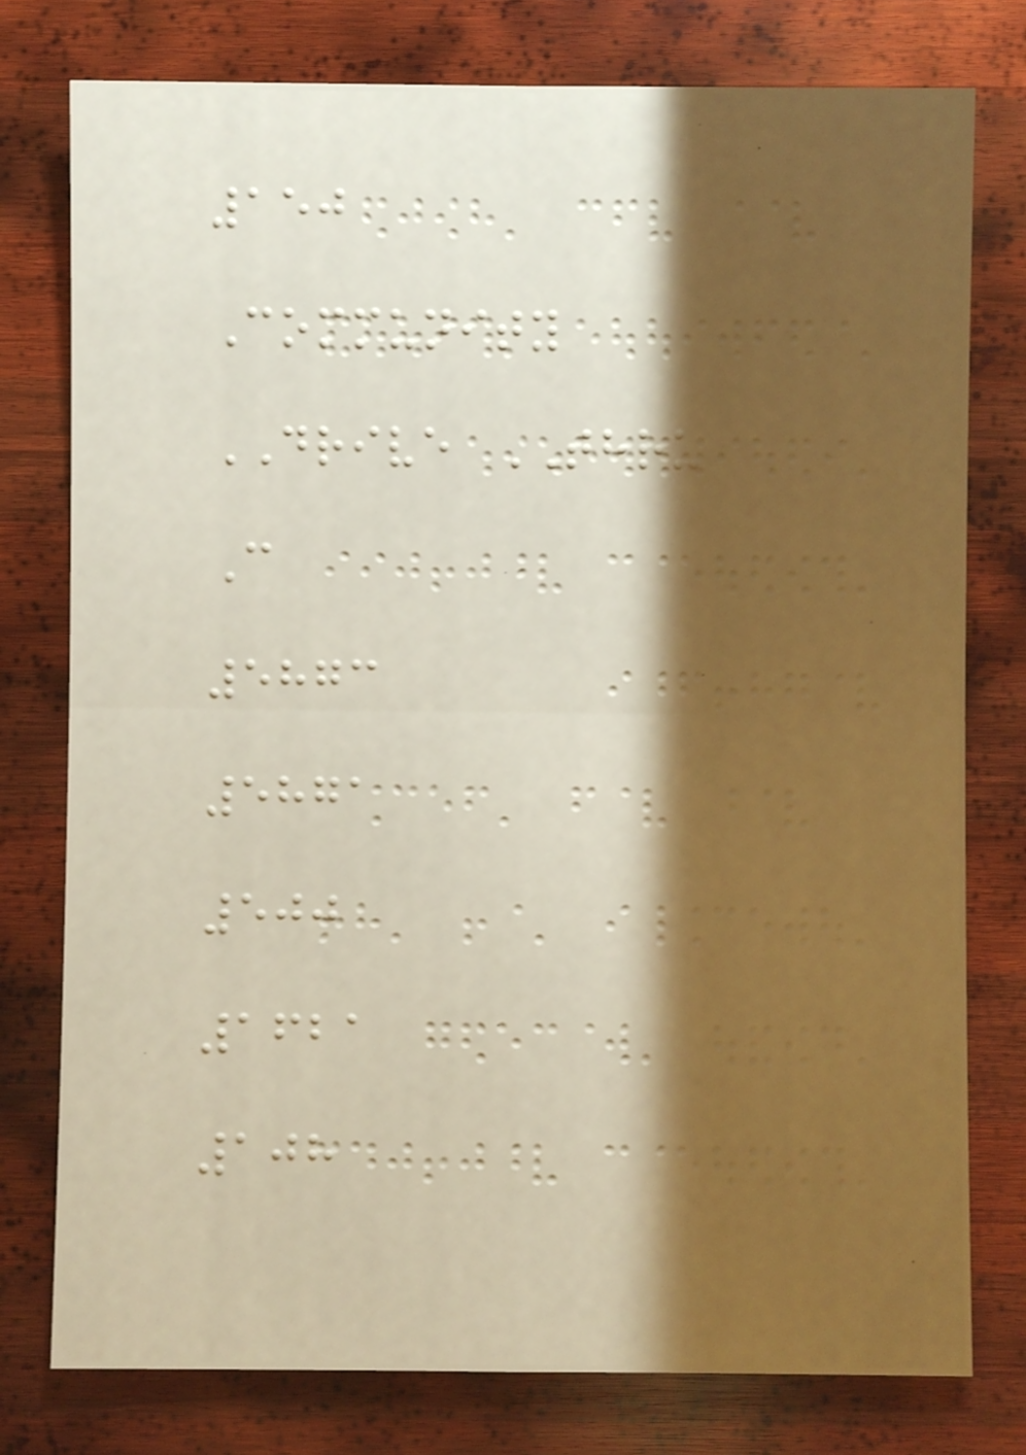150
Community
DRIVE THRU
C
5873
5871
500
1621
108
